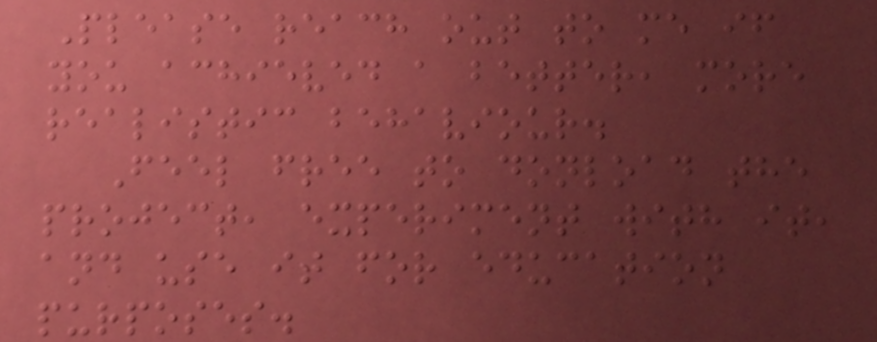Please reach out to me if
you achieved a better, more
realistic behaviour.
Feel free to donload the
project, experiment with it,
and use it for education
purposes.
